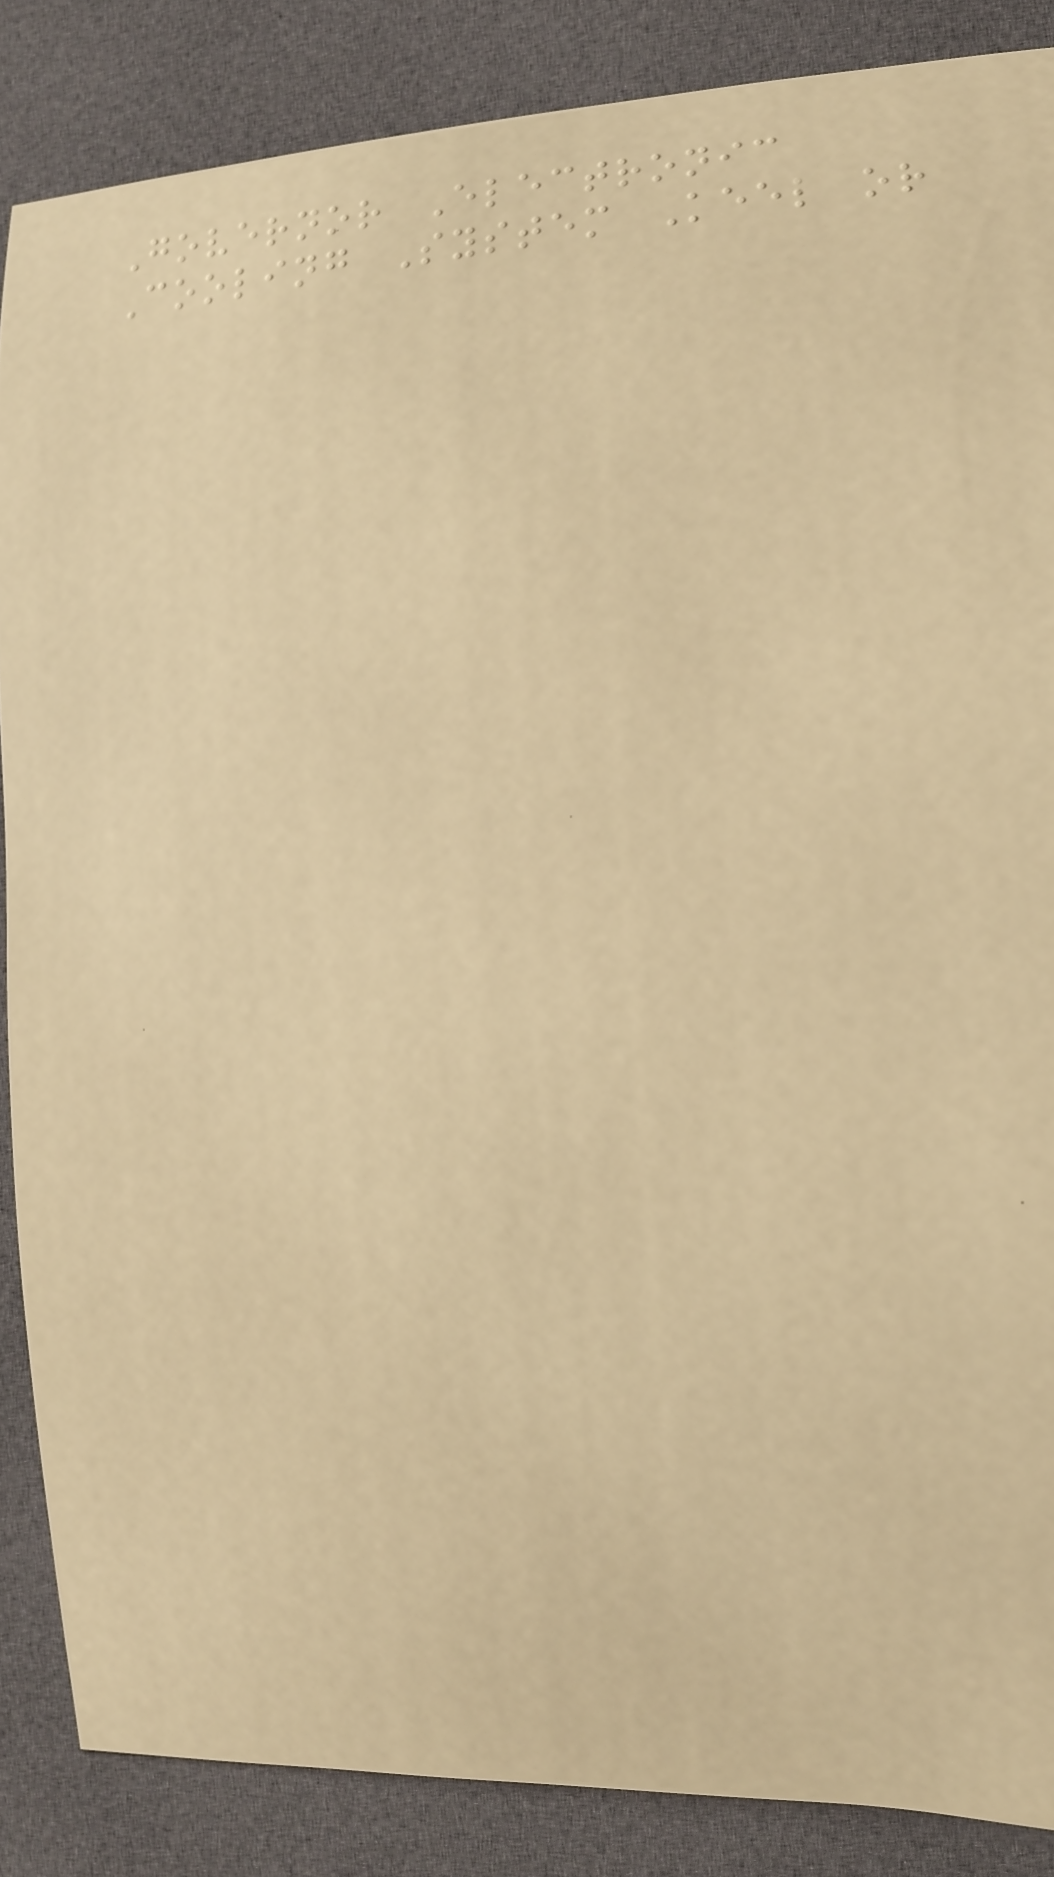Governor Electronic
Cooling System Keel or
